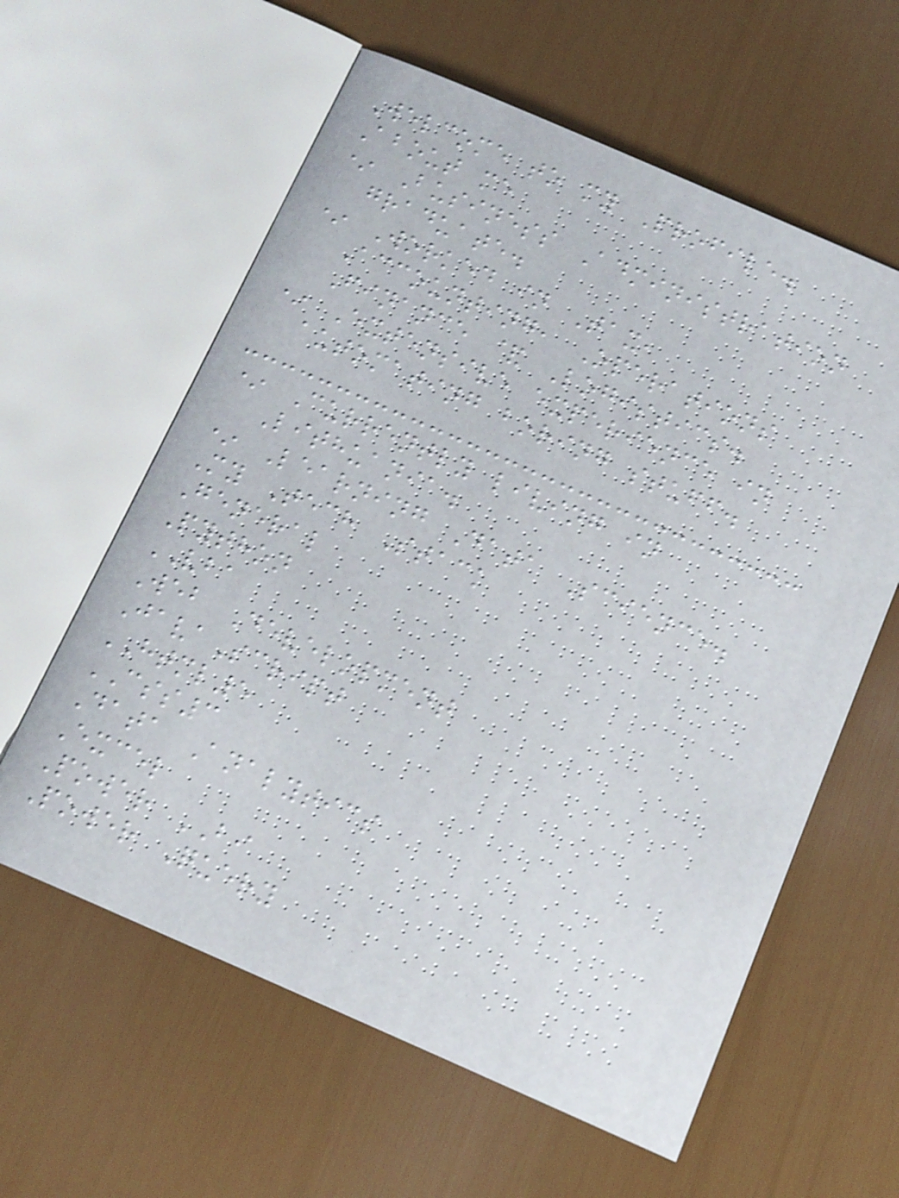Welcome to my Profile.
About me
* Business Administration
graduate.
* Worked in Tax,
Accounting, Operations
Finance & Logistics.
* Extensive experience in
automating boring stuff.
* Currently living in
Lithuania.
* Learning Data Science.
My Tech Stack
General
Python
VBA
Web Development
JavaScript
HTML5
CSS3
Data Analytics
Excel
Power BI
Power Query
